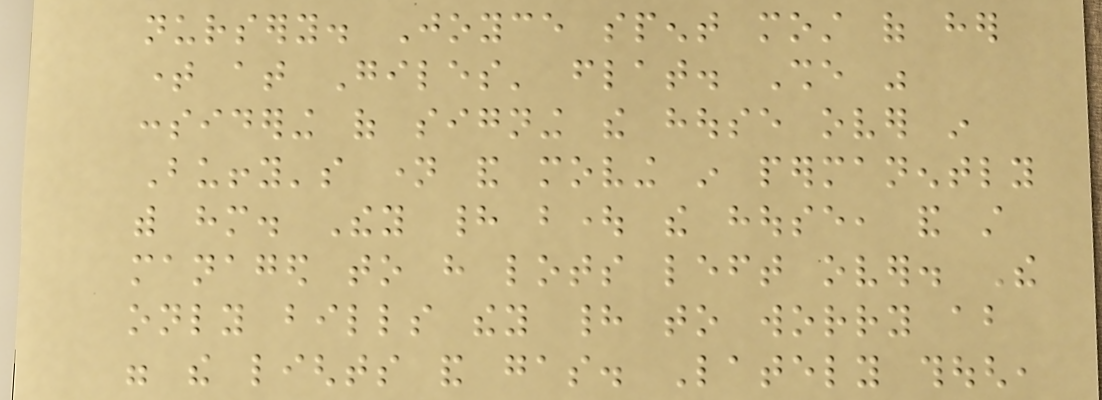nursery. Joyce spent most of her
time at Giles' flat. She was
considering of signing the house over in
Buffy's name and moving in permanently
with him. They had bought the house, and still
managed to have lots left over. The
only bills they had to worry about
were the lights and gas. Lately though,
